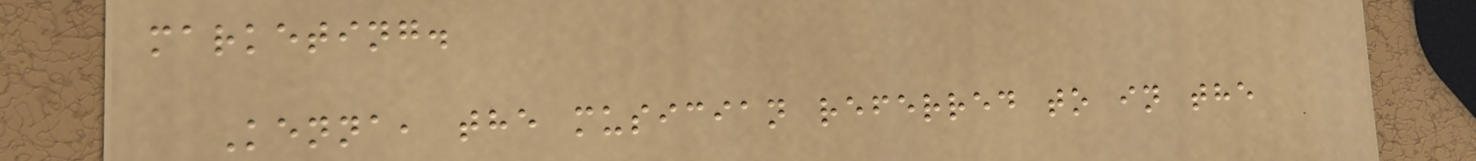marketing.
Kenna, the musician referred to in the
